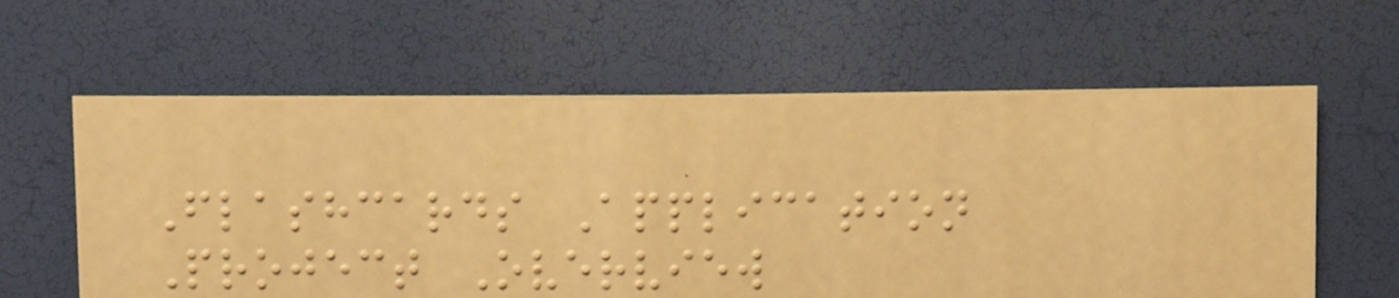Flashcards Application
Project Overview
